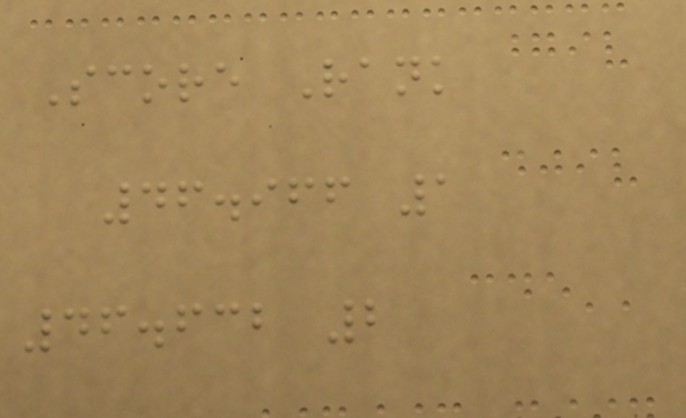Score Rank
46.966 1
46.632 2
